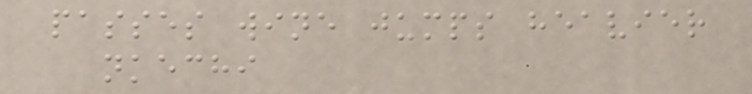passes wine jumps heavier
nkechi
